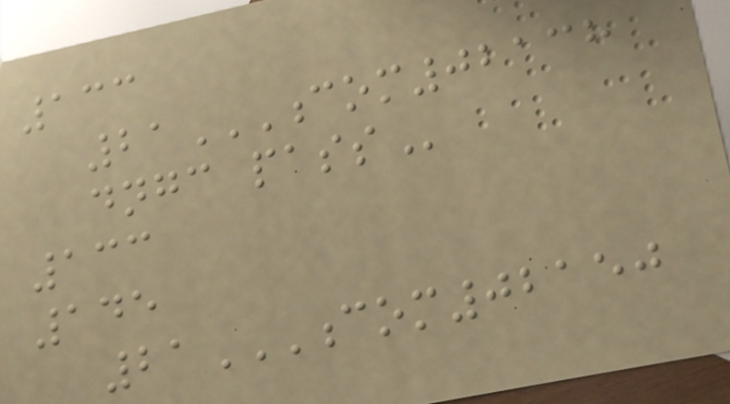133
21COM02138
DNGC PASS
133
145
21COM02150
